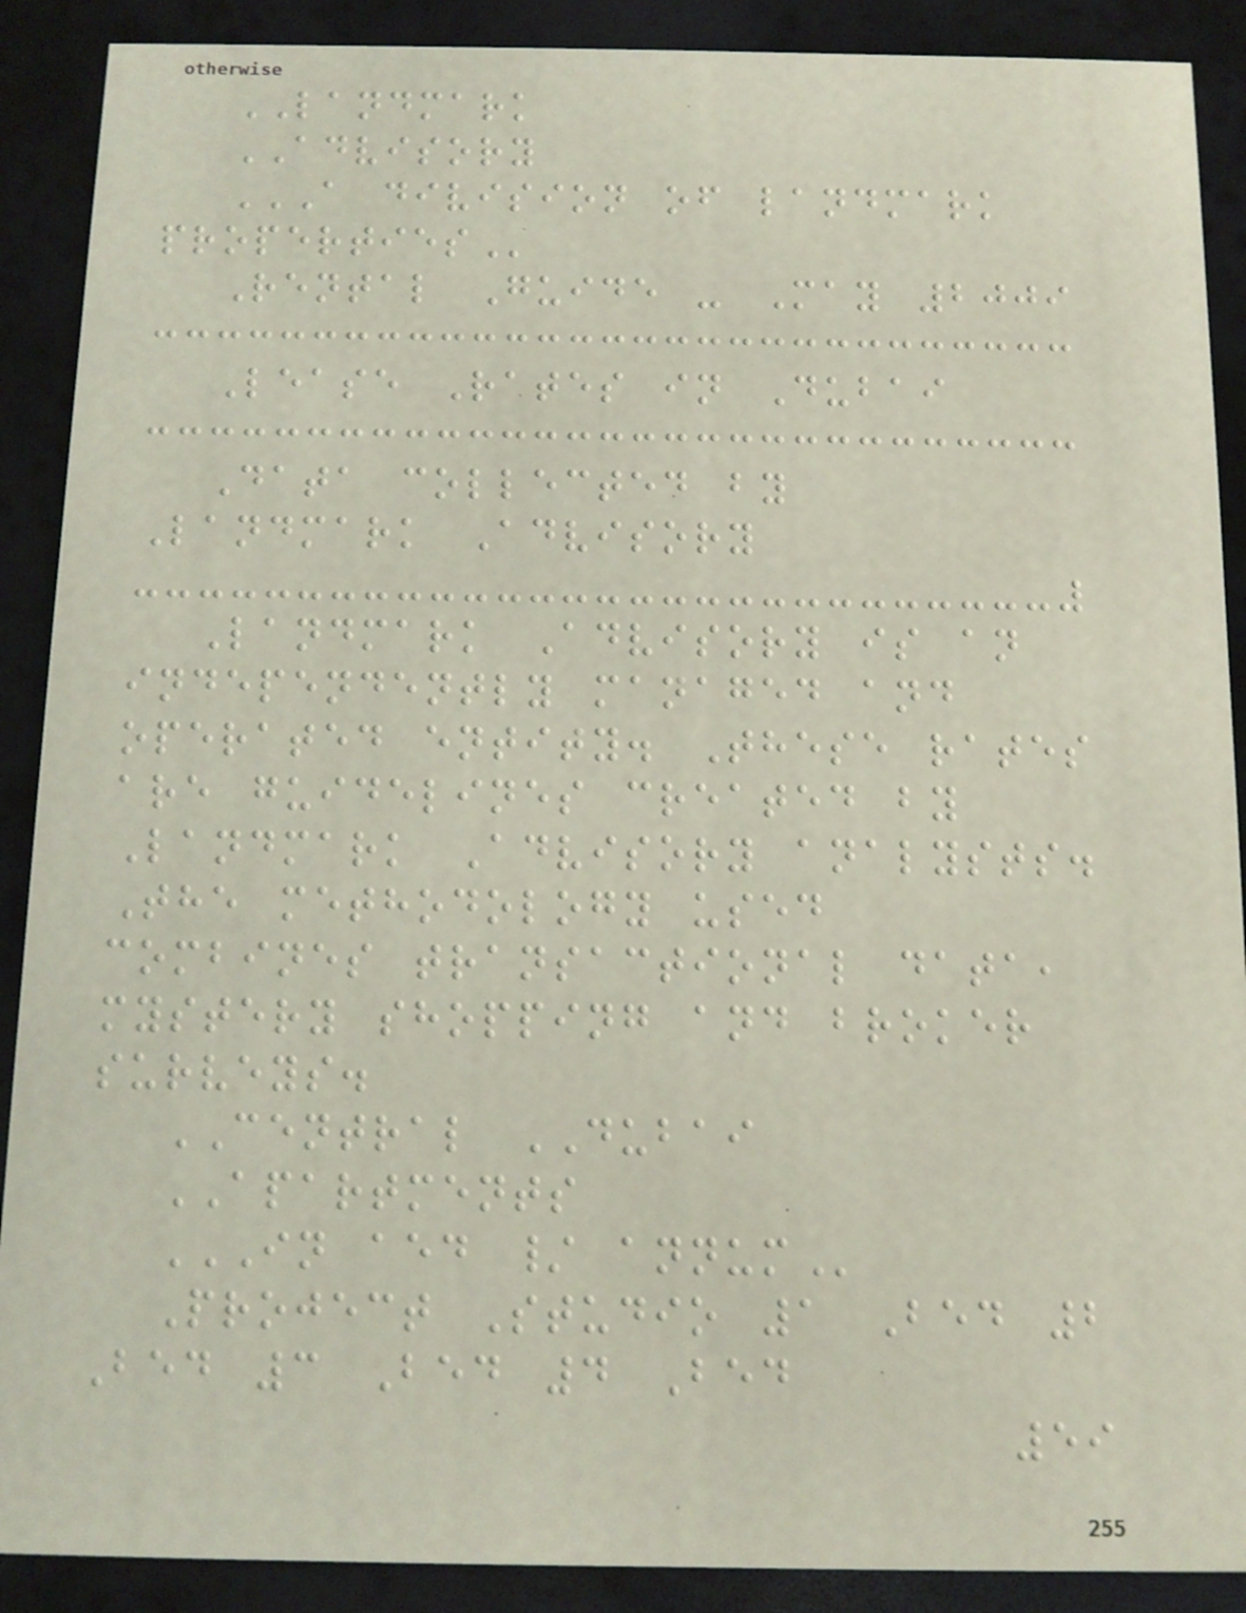LANDMARK
ADVISORY
A DIVISION OF LANDMARK
PROPERTIES
Rental Guide - May 2009
Lease Rates in Dubai
Data collected by
Landmark Advisory
Landmark Advisory is an
independently managed and
operated entity. These rates
are guidelines created by
Landmark Advisory analysts.
The methodology used
combines transactional data,
mystery shopping and broker
surveys.
CENTRAL DUBAI
APARTMENTS
IN AED / ANNUM
Project Studio 1 Bed 2
Bed 3 Bed 4 Bed
59
